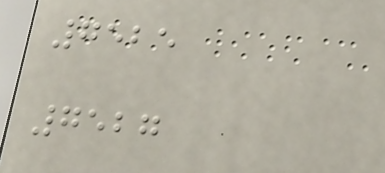7525
7527
